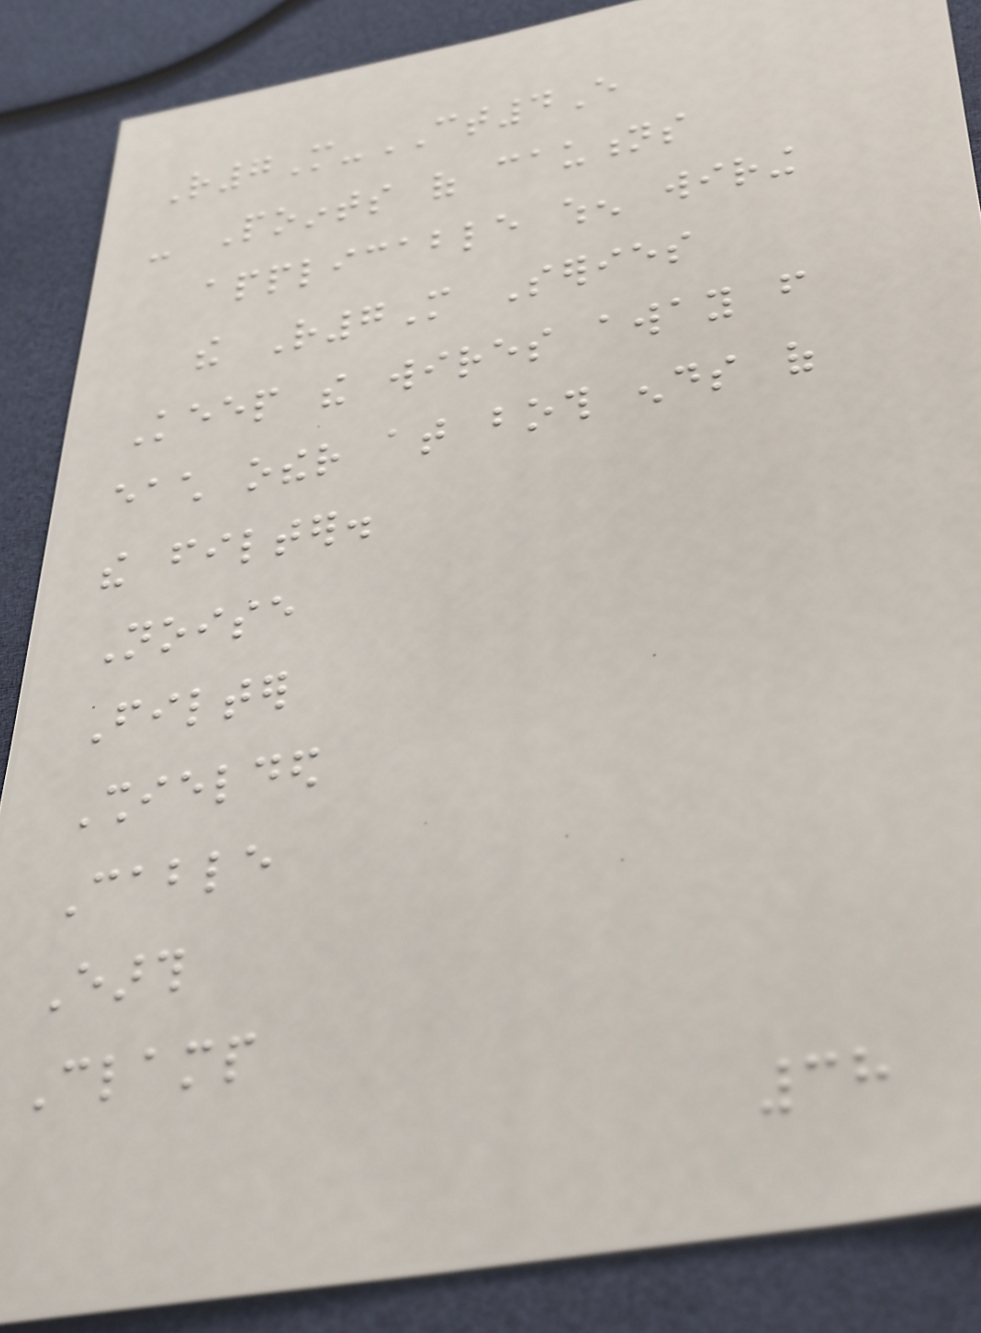R7M-CT4E
- Points of cautions
applicable when wiring
the R7M Series
Keep the wires away from
each other at both ends of
the filter.
Noise
Filter
Shielded
Cable
Earth
Clamp
38
